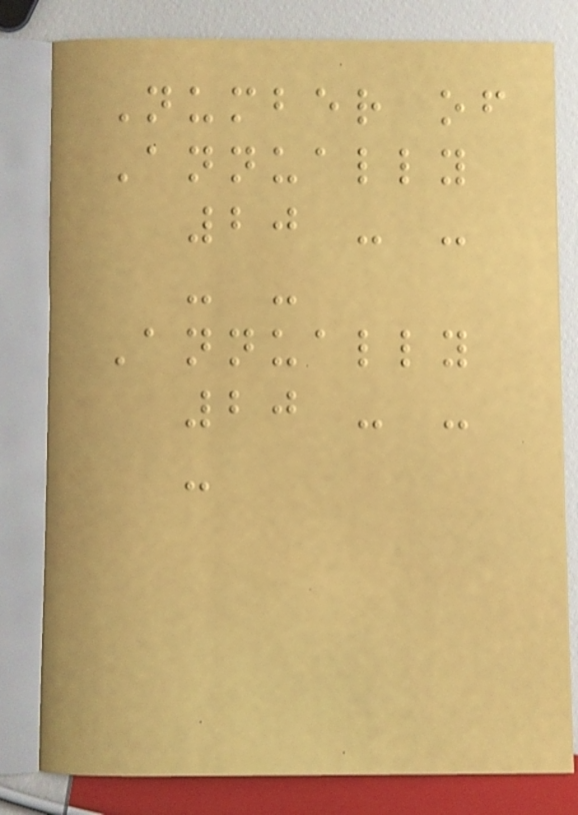Number of
Annually
20 - -
- -
Annually
20 - -
-
